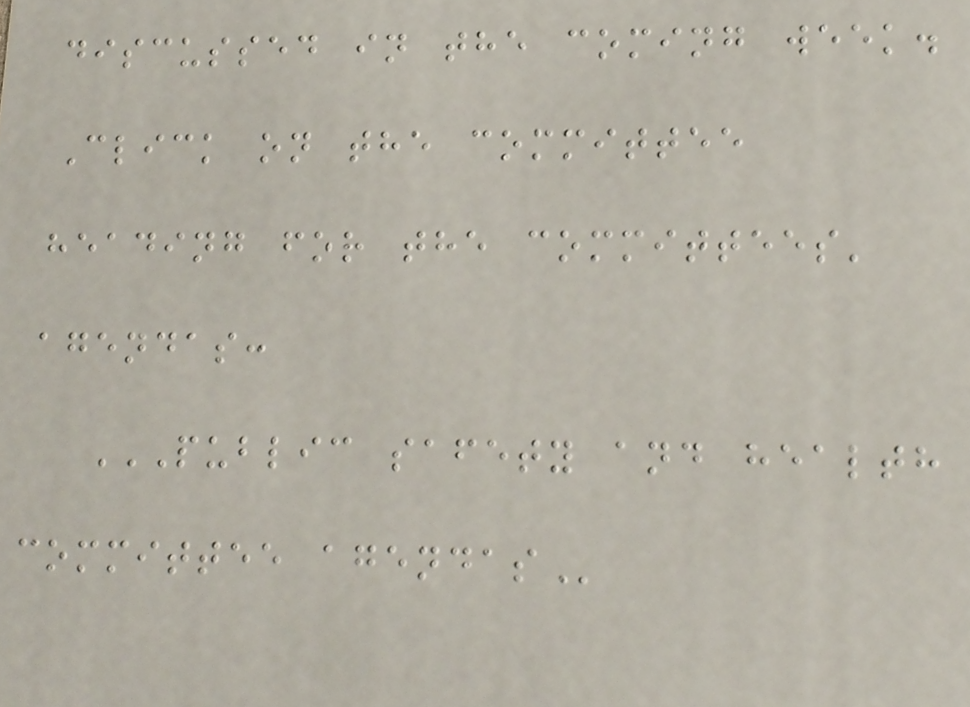discussed in the coming week.
Click on the committee
heading for the committees'
agendas:
PUBLIC SAFETY AND HEALTH
COMMITTEE AGENDAS
